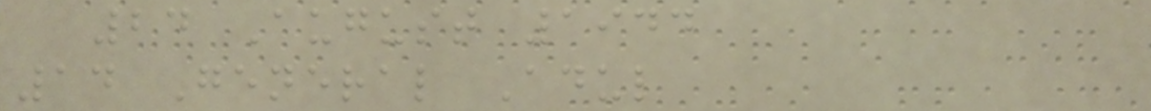24 August 1944
14 General Adul
